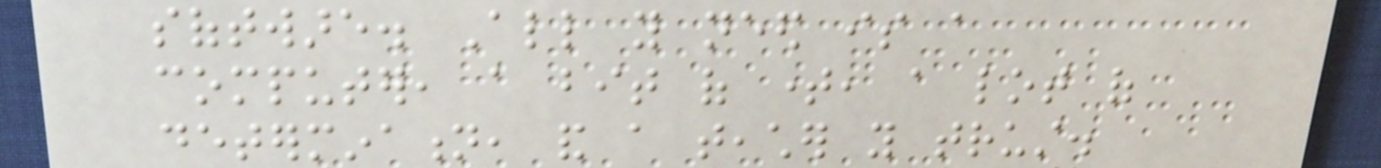software. All you need is a
computer, a bit of time, a lot of
determination, and a teacher you trust.
